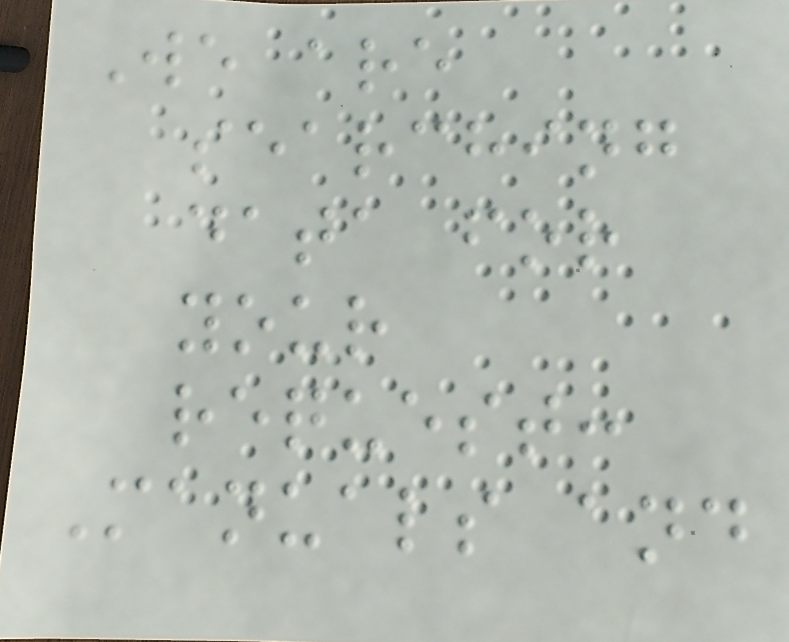We are
searching
data for
your
request:
Manuals and
